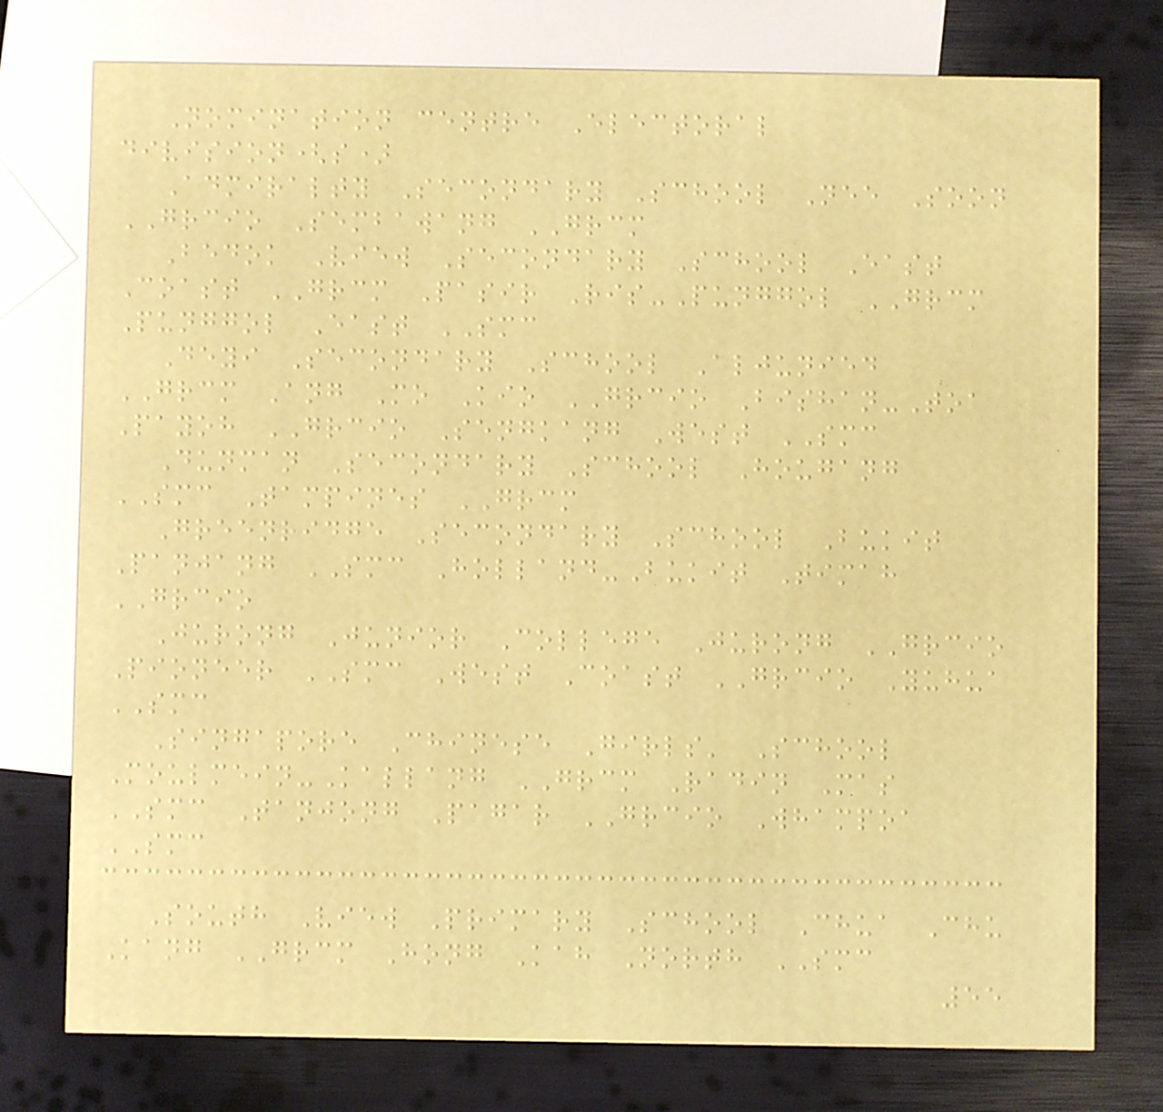Nomination centre Electoral
division(s)
Admiralty Secondary School Nee Soon
GRCIO Sembawang GRCM
Bedok View Secondary School East
Coast GRCM Pasir Ris-Punggol GRCM
Punggol East SMC
Deyi Secondary School Aljunied
GRCM Ang Mo Kio GRCIO Bishan-Toa
Payoh GRCIO Sengkang West SMC
Dunman Secondary School Hougang
SMC Tampines GRCM
Greenridge Secondary School Bukit
Panjang SMC Holland-Bukit Timah
GRCIO
Jurong Junior College Jurong GRCIO
Pioneer SMC West Coast GRCIO Yuhua
SMC
Singapore Chinese Girls' School
Moulmein-Kallang GRCM Radin Mas
SMC Tanjong Pagar GRCIO Whampoa
SMC
South View Primary School Chua Chu
Kang GRCM Hong Kah North SMC
55
